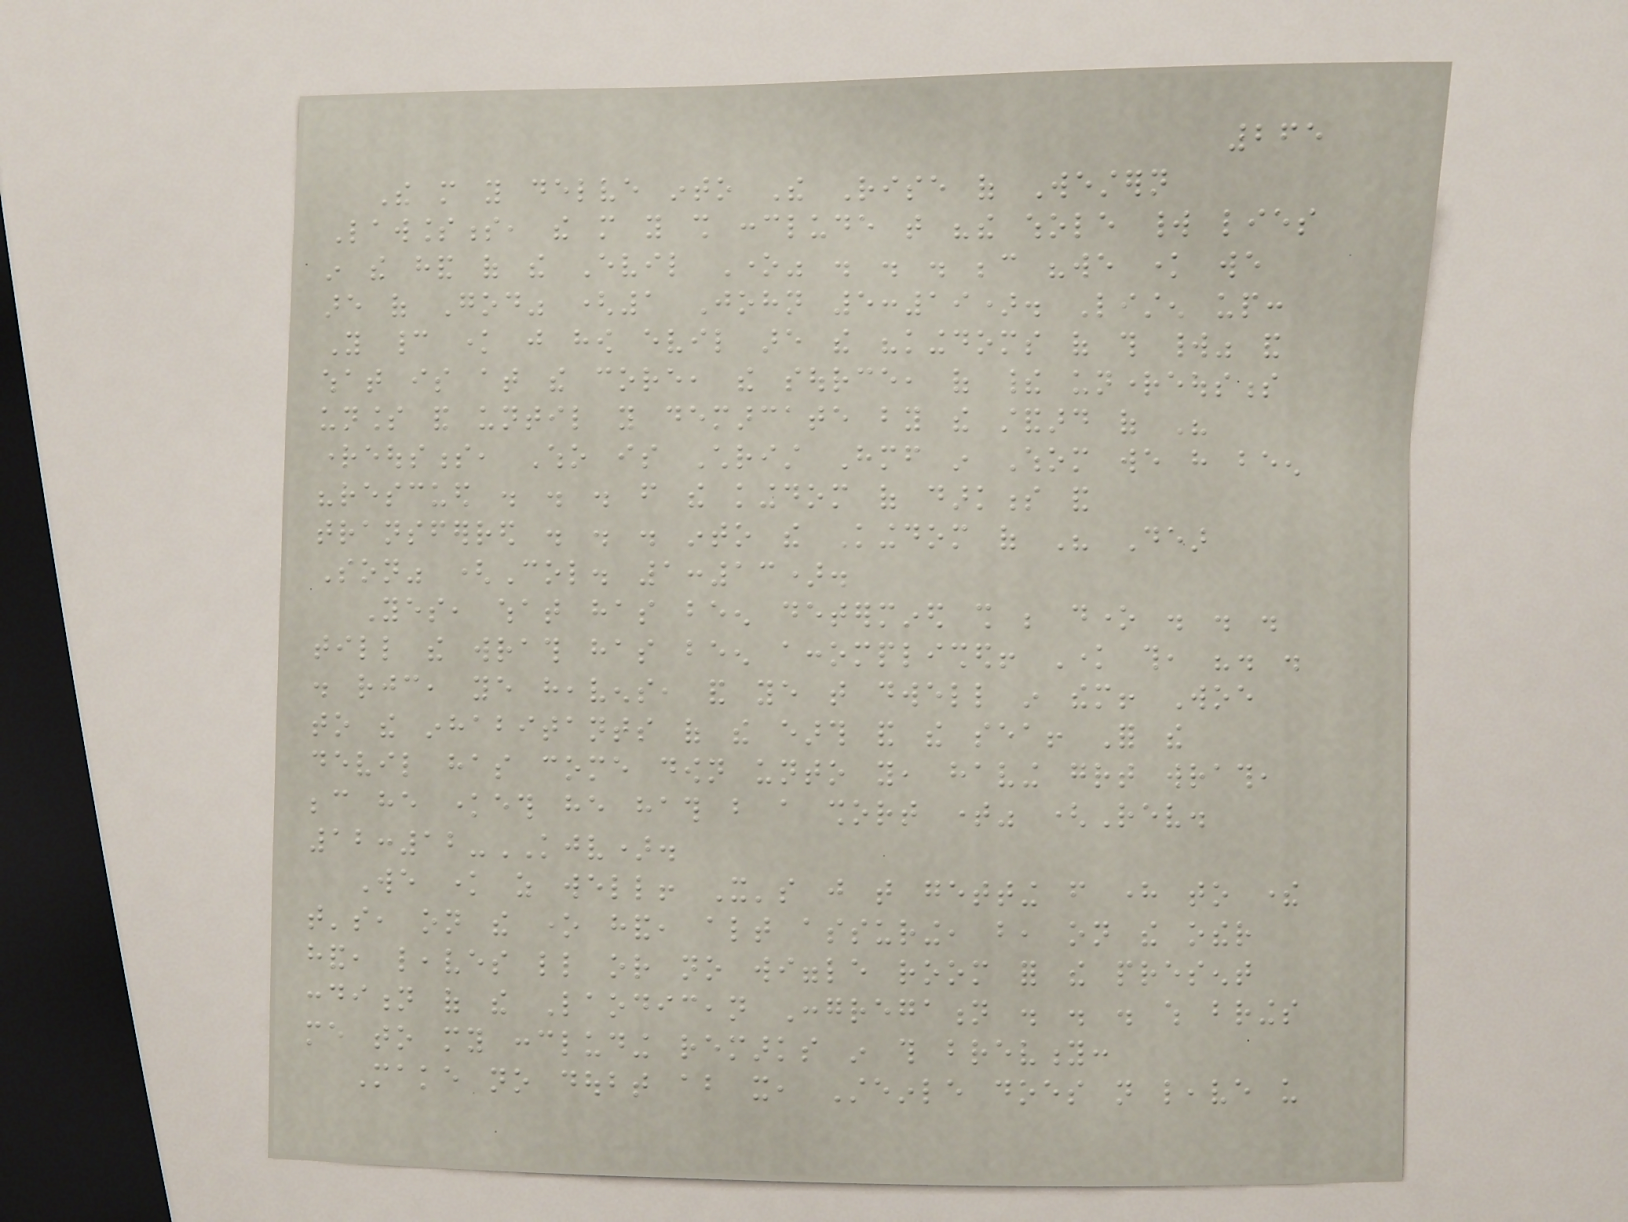265
The more you delve into The Rise of Western
Lawlessness, the more you shall conclude that "the whole world lies
in the hand of the Evil One" . . . because "we know we
are of God" (1 John 5:19). Listen up:
You cannot know just how evil are the "kingdoms of this world" and
what is at the core, the source, of their unrighteousness
unless and until you demarcate by the standard of His
righteousness, Who is Christ Himself in Whom we have been
"rescued . . . from the kingdom of darkness and
transferred . . . into the Kingdom of His Dear
Son" (Col. 1:13).
Yes, what has been determined shall be done . . .
till the wrath has been accomplished! Know this, ". .
. rejoice, ye heavens, and ye that dwell in them! Woe
to the inhabitants of the earth and the sea! For the
devil has come down unto you, having great wrath,
because he knoweth he hath but a short time" (Rev.
12:12-KJV).
We know as well! It's just that getting from here to there
that's, on the one hand, altogether assuring, but, on the other
hand, leaves little or no wiggle room for the present
condition of the Laodicean Congregation . . . which brings
me to my concluding remarks in this brevity:
Make no doubt about it, Steinle does not leave us
